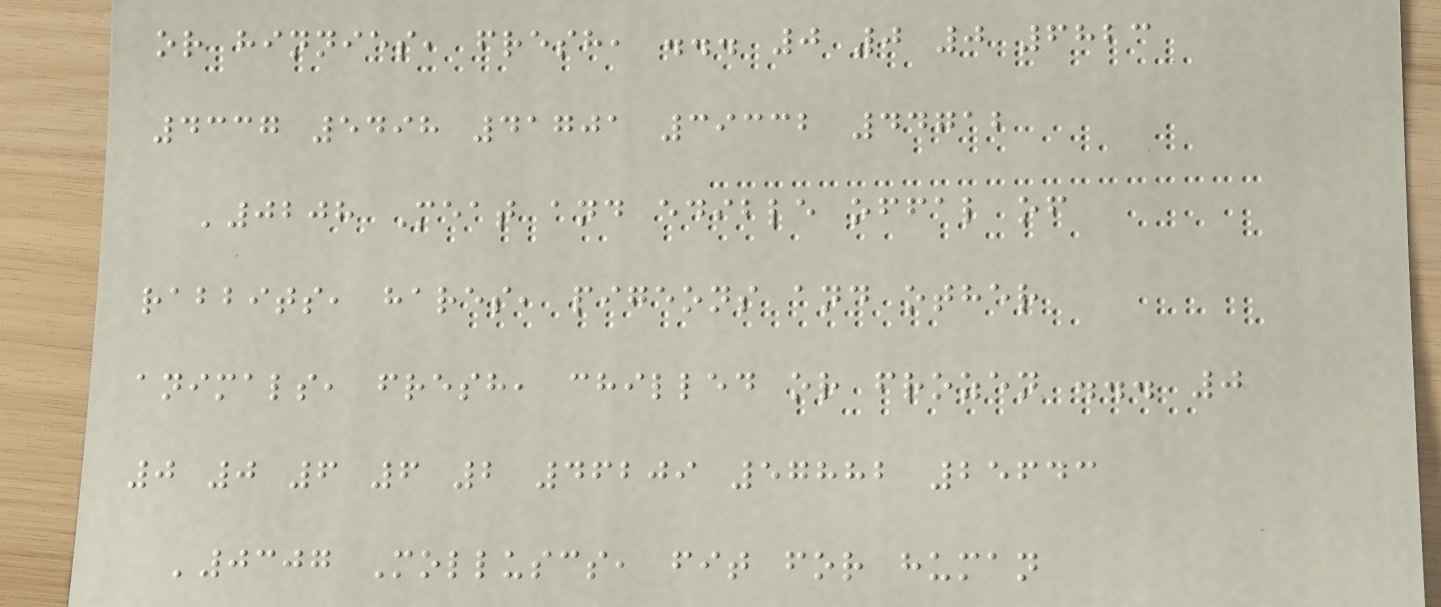or hinnies, fresh, ... 0 0 0 6823
4337 5498 41701 39332 44712
'0208 Meat and edible offal of
rabbits, hares, pigeons and other
animals, fresh, chilled or frozen ... 0
0 0 6 6 2 46209 57882 25643
'0307 Molluscs, fit for human
